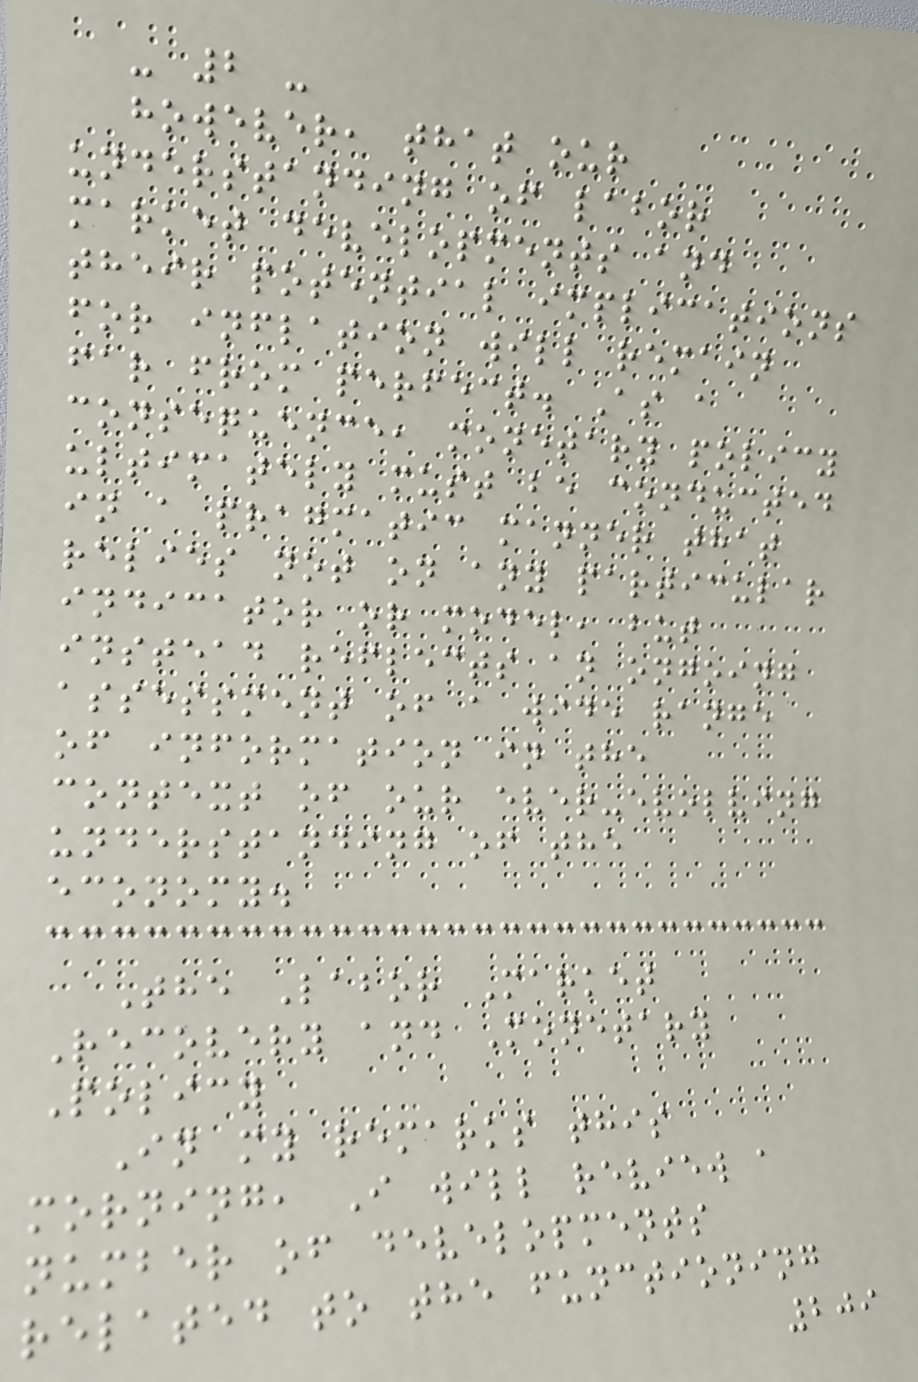- 2 -
however, that our
understanding of labor
market developments and
their potential implications
for inflation will remain
far from perfect. As a
consequence, monetary policy
ultimately must be conducted
in a pragmatic manner that
relies not on any particular
indicator or model, but
instead reflects an ongoing
assessment of a wide range
of information in the
context of our ever-evolving
understanding of the
economy.
The Labor Market
Recovery and Monetary
Policy
In my remarks this
morning, I will review a
number of developments
related to the functioning
209
